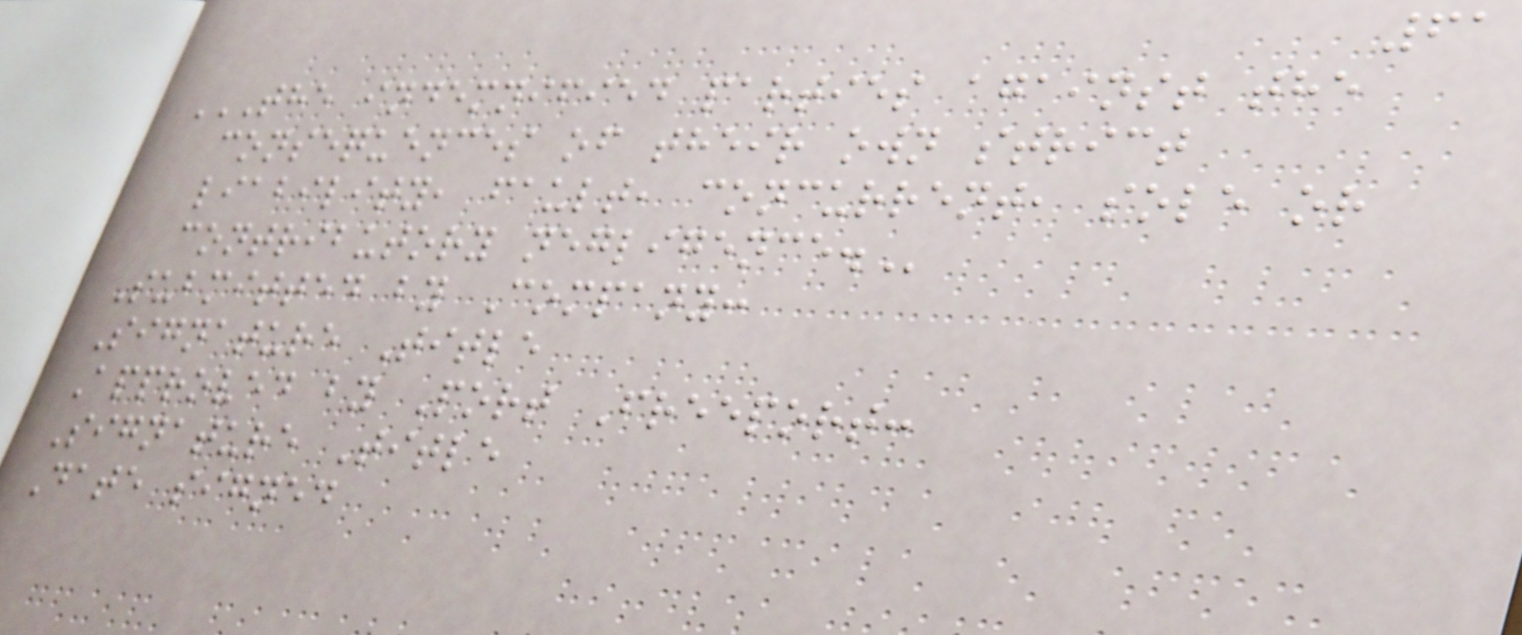61
THE INDEMNIFIED PARTIES AGAINST THE
CONSEQUENCES OF THEIR OWN STRICT
LIABILITY, FAULT, CONCURRENT, SOLE OR
CONTRIBUTORY NEGLIGENCE.
Submitted by Company:
Signature Title
Approved by Port Freeport:
Signature Title
Date signed
